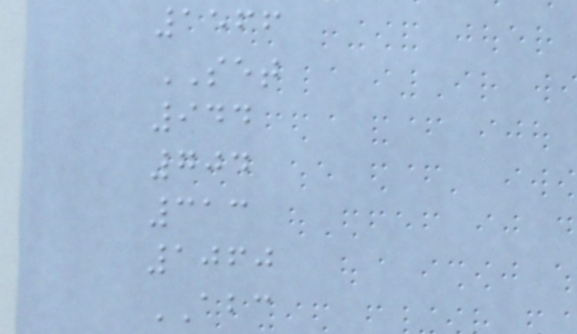1566
SET
944
704
313
1060
ABC
